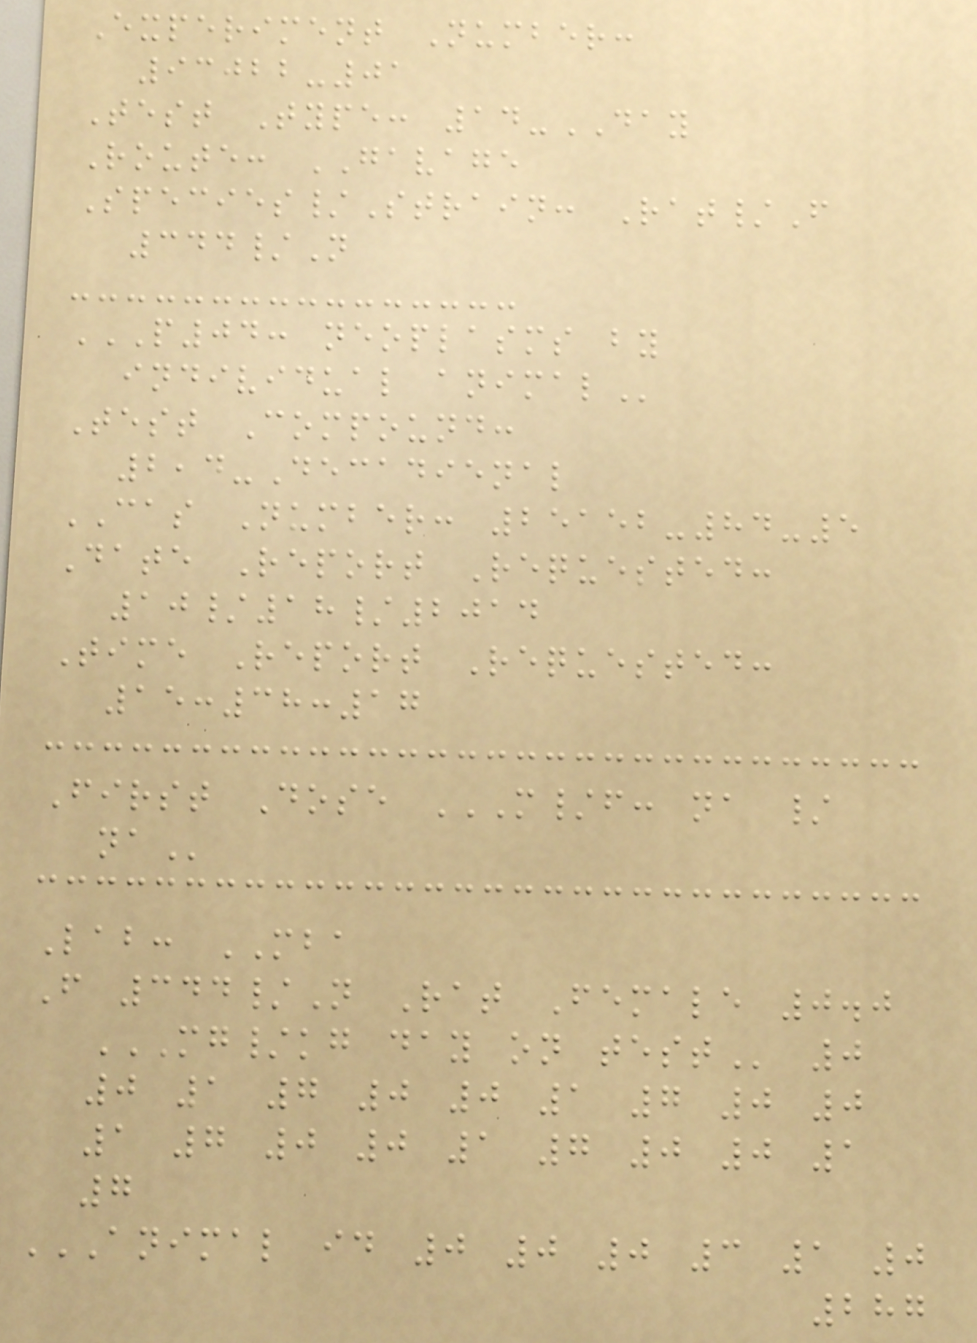Experiment Number:
93022-01
Test Type: 14-DAY
Route: GAVAGE
Species/Strain: Rat/F
344/N
P04: NEOPLASMS BY
INDIVIDUAL ANIMAL
Test Compound:
2,4-Decadienal
CAS Number: 25152-84-5
Date Report Requested:
10/18/2014
Time Report Requested:
15:38:17
First Dose M/F: NA /
NA
Lab: MBA
F 344/N Rat Female 0.0
MG/KG DAY ON TEST 0
0 1 7 0 0 1 7 0 0
1 7 0 0 1 7 0 0 1
7
ANIMAL ID 0 0 0 3 1 0
287
